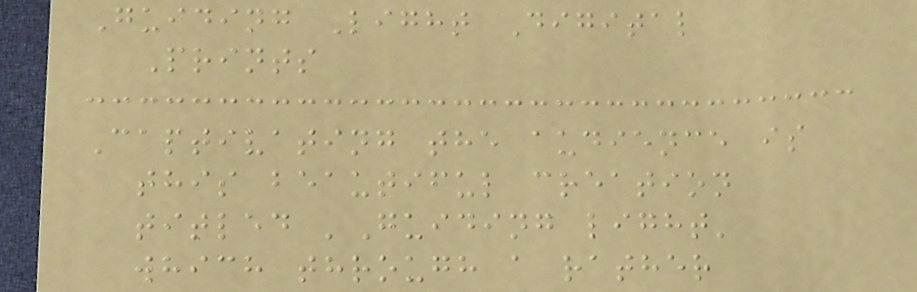Guiding Light Digital
Prints
Captivating the audience is
this beautiful creation
titled 'Guiding light'
which through a rather
